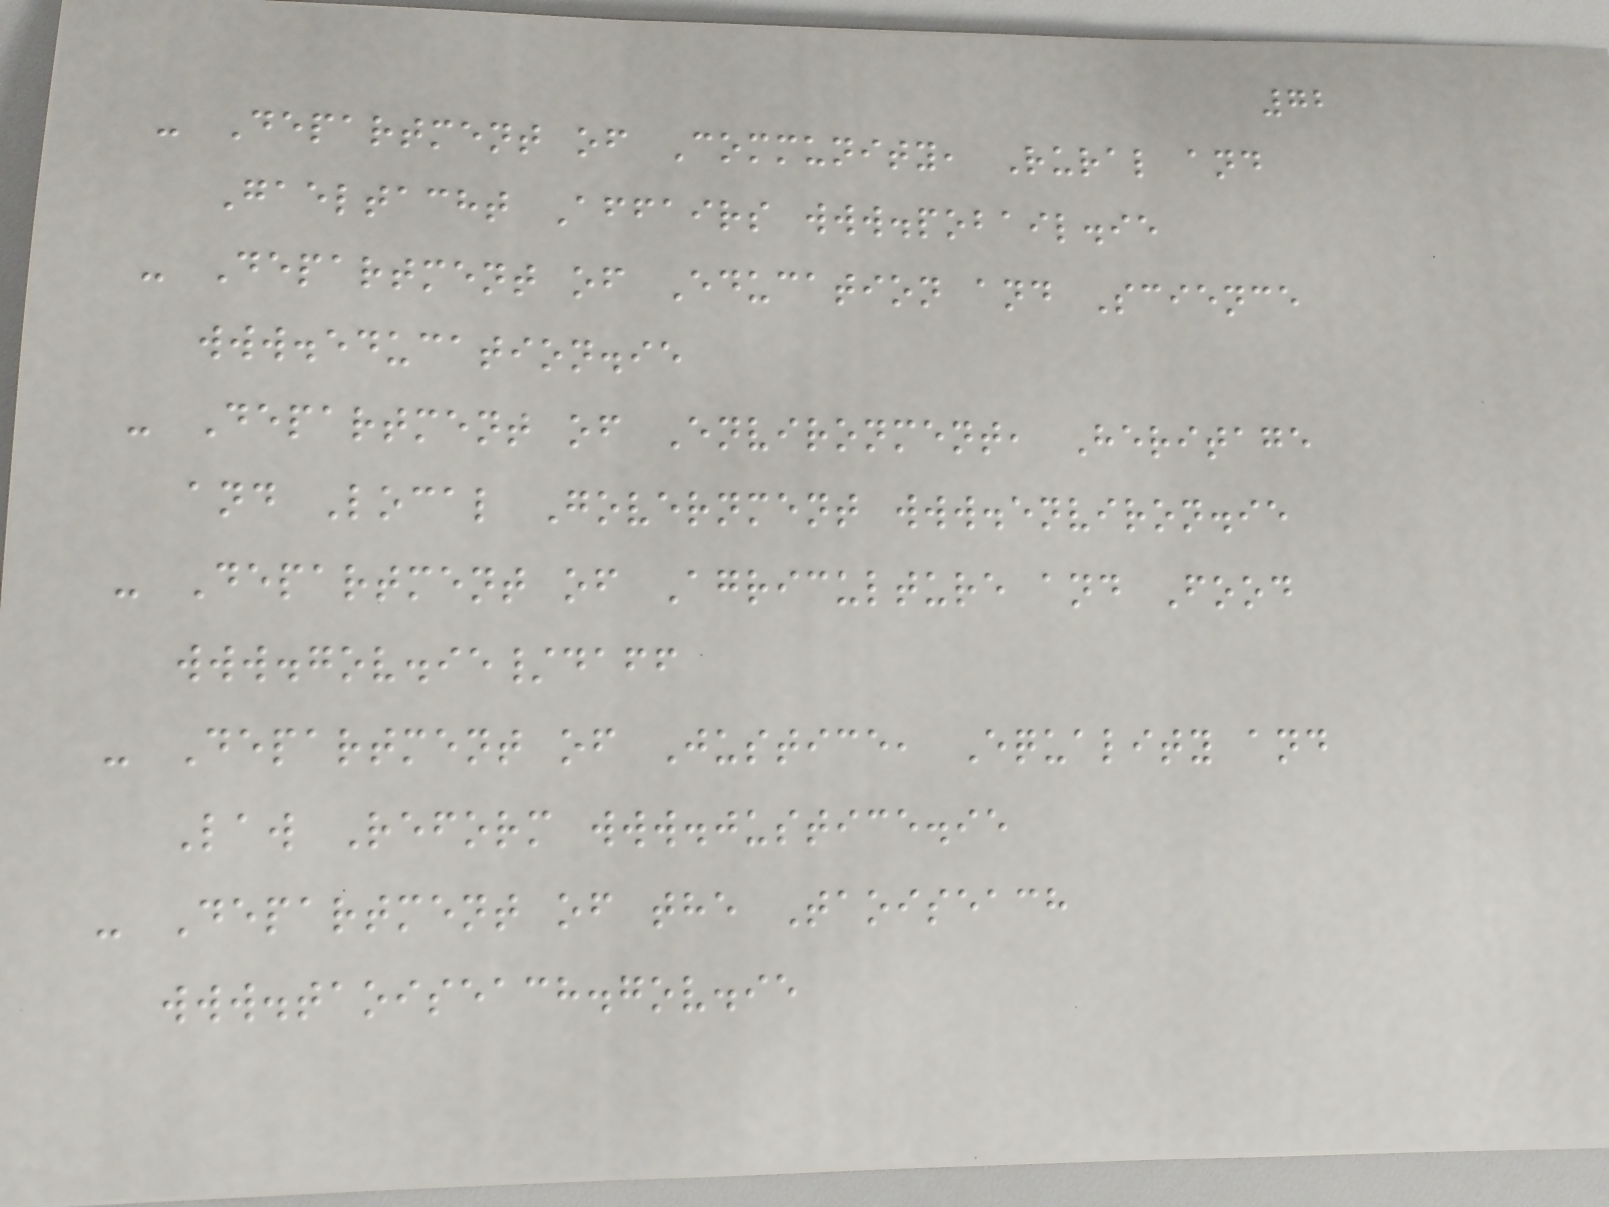72
- Department of Community, Rural and
Gaeltacht Affairs www.pobail.ie
- Department of Education and Science
www.education.ie
- Department of Environment, Heritage
and Local Government www.environ.ie
- Department of Agriculture and Food
www.gov.ie/daff
- Department of Justice, Equality and
Law Reform www.justice.ie
- Department of the Taoiseach
www.taoiseach.gov.ie
